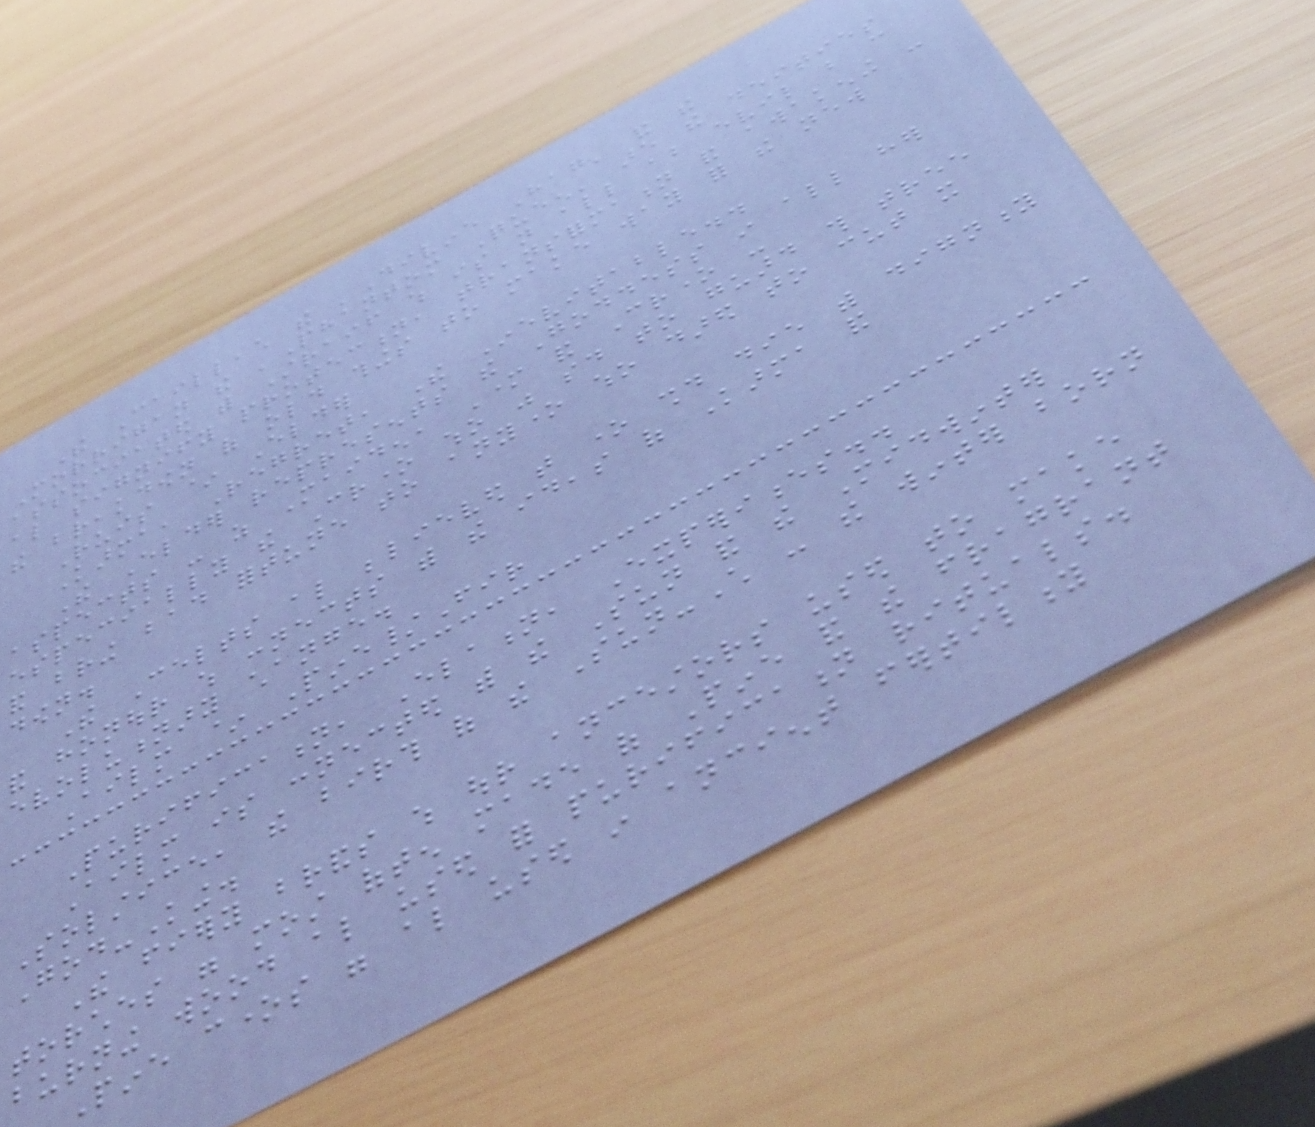The Cailleach the 'Divine Hag' and the
Morrigan the 'Phantom Queen' are the deities
associated with Straif which is not all about evil but can
also signify protection, transformation and awakening -
the breakdown of old things to make way for the new
Ruis ~ Elder
Karma, Regret, The Inevitable..
The Elder represents the Goddess in all her
aspects - as Maiden, Mother and Crone -
especially the Crone who was said to guard this tree
and bring bad fortune to anyone who dared to cut it
down.
The Celts also believed that one should die with dignity
and honour which connects with the ideas of Karma and
evolutionary change.
Ailm ~ Pine/Fir
Purification, Elation, Experiences..
Ailm is connected with the Sun and the Midwinter
Solstice, the birth of the Sun-Child - the winter born
God-King.
The fiery brands which our ancestors used to make
torches were most often made of Pine and the fragrant
burning wood also used for purification rituals.
Pine cones were also used in ancient fertility
